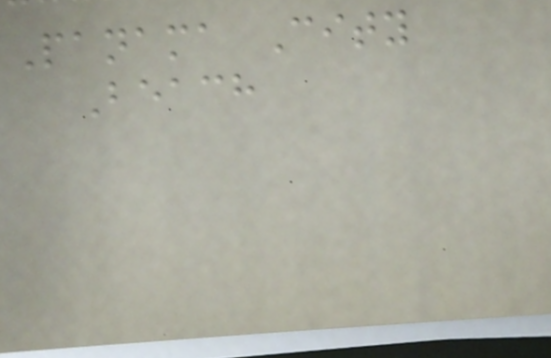Panama City
Beach
